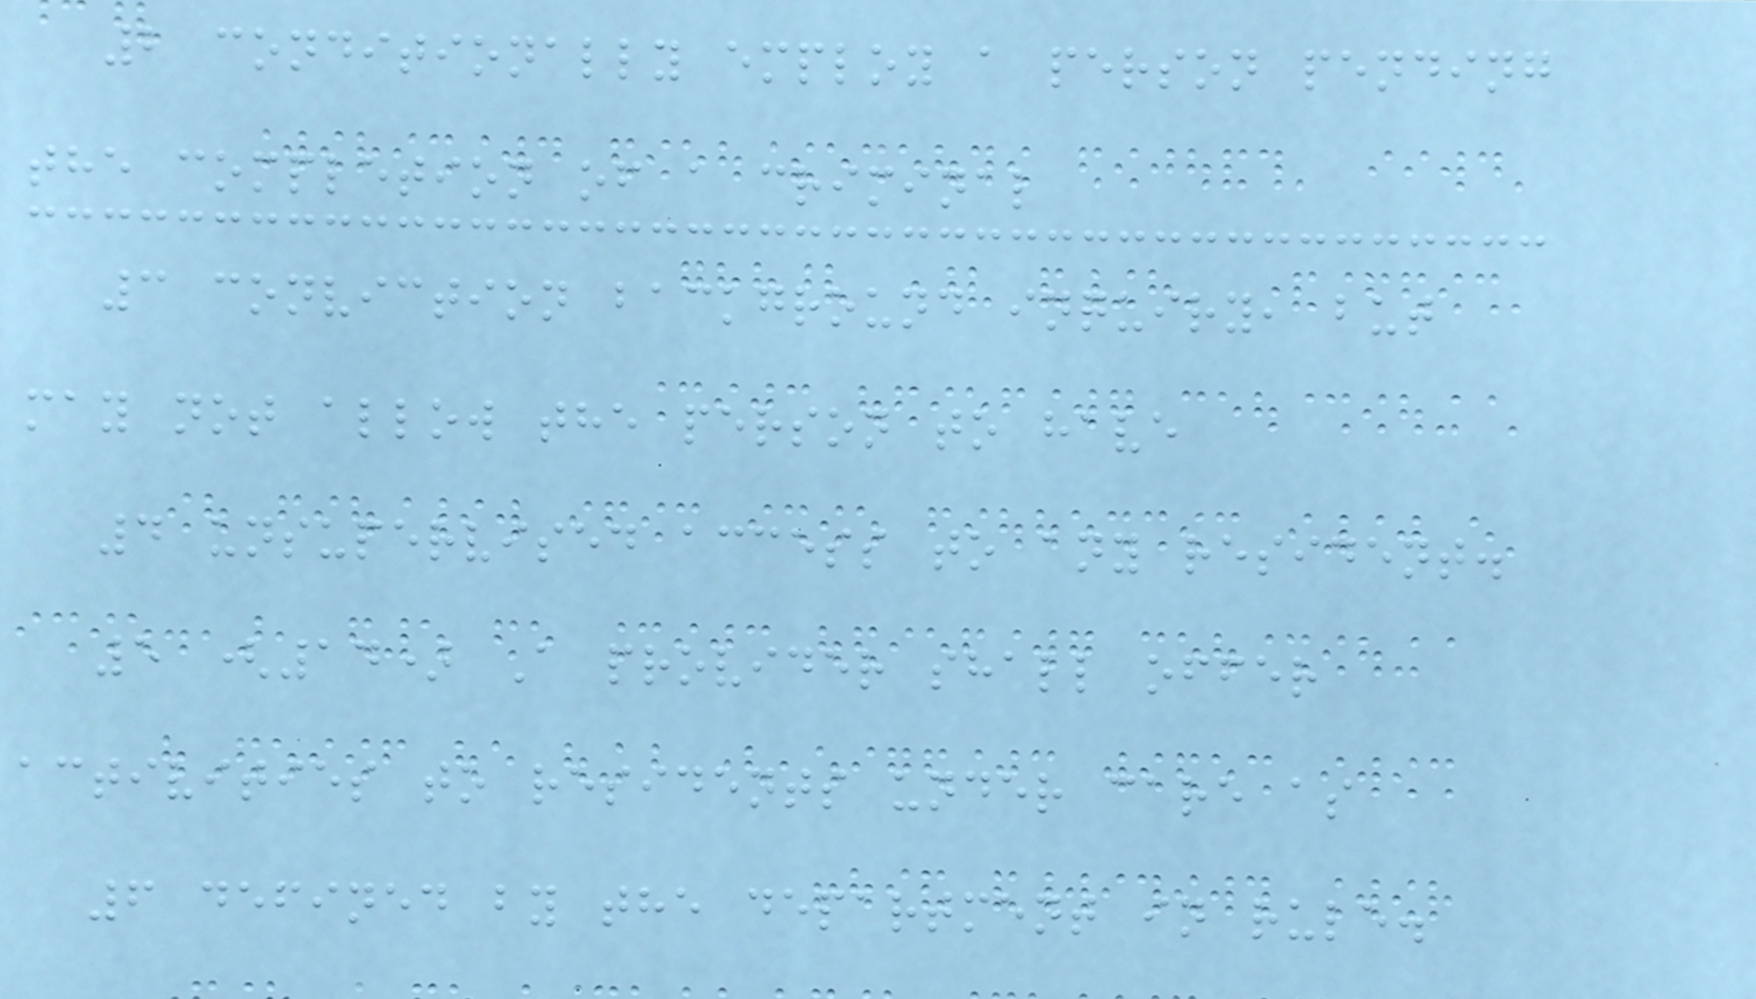2 conditionally employ a person pending
the completion of a criminal
3 conviction background inquiry, but
may not allow the person to have
4 unsupervised access to any resident.
5 (14) A provider shall offer
activities to residents under care as
6 defined by the department in rule.
